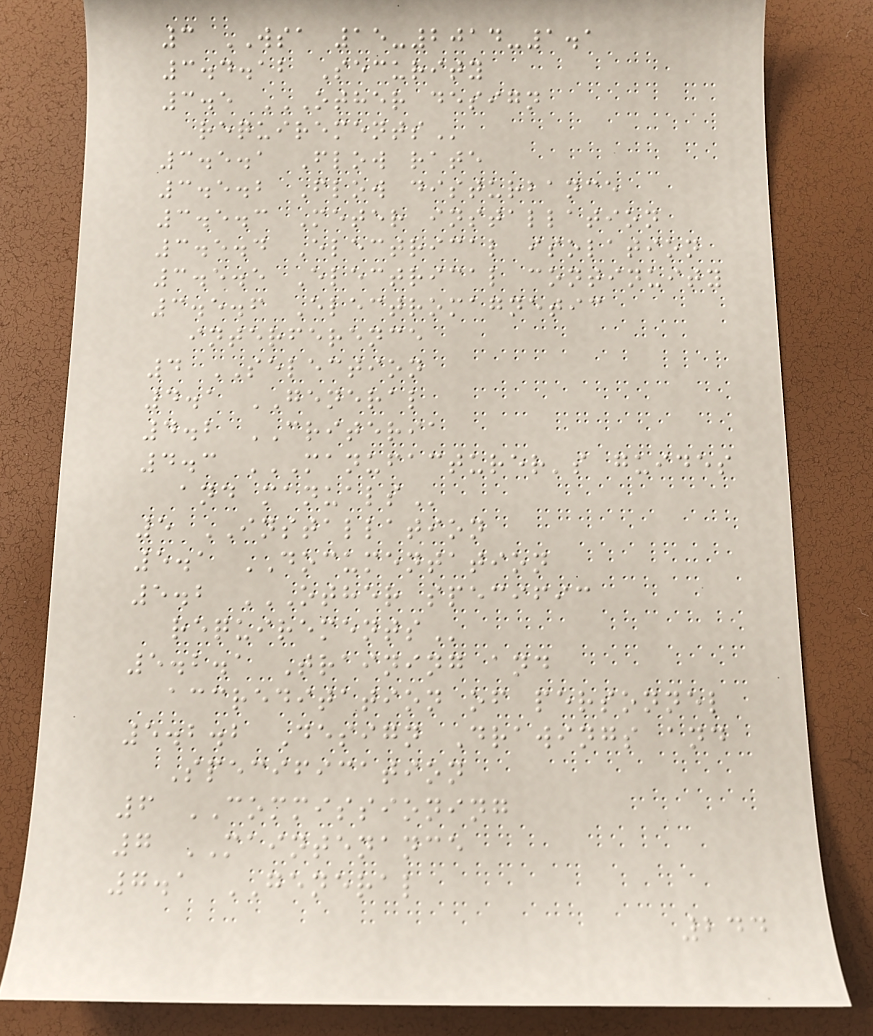3 WSA 15-2014-1.1
3.4.12 Security
3.5 OTHER DESIGN
REQUIREMENTS
3.5.1 Flow rate
3.5.2 Flow disturbance
3.5.3 Meter installation
3.5.4 Electrical isolation
3.5.5 Electrical continuity
3.5.6 Electromagnetic
interference
4 SELECTION
4.1 GENERAL
4.2 CRITERIA
4.3 MANUFACTURER'S GUIDES
AND MANUALS
5 INSTALLATION
5.1 DOCUMENTATION
5.2 OTHER SPECIFIC
REQUIREMENTS
5.2.1 Training and
accreditation of personnel
5.2.2 Design Drawings and
Specification
6 COMMISSIONING
7 MAINTENANCE
7.1 GENERAL
244
